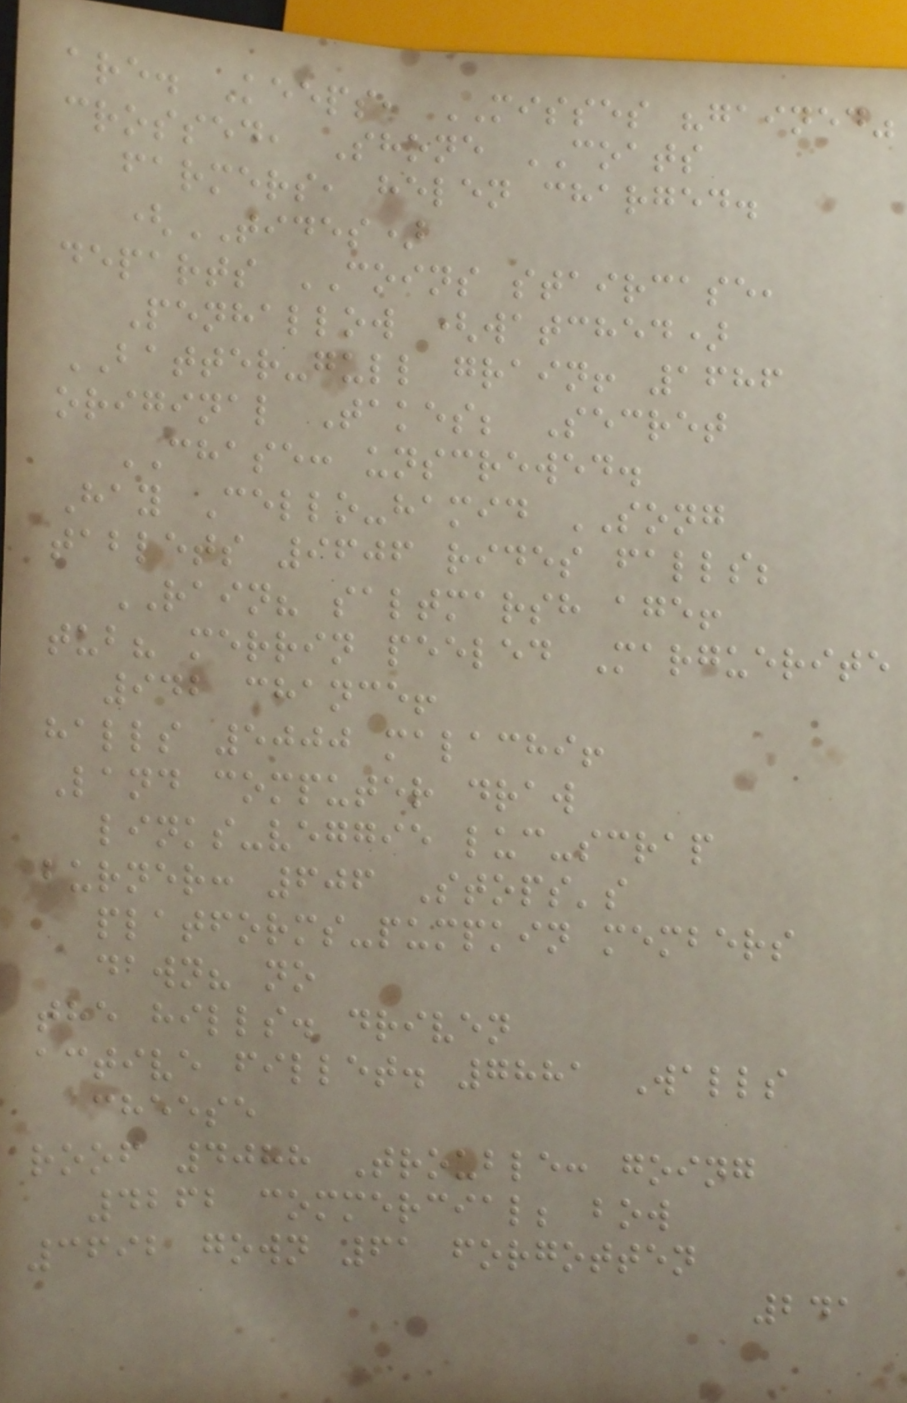are. Keeps, MISSES "gained"
crossed, Shone COATS
farmers, helen charged.
(TIDES)
departs COINS staircase,
Penhallow (watched)
BATTER-gull grain! 1686
original Takes; Secret
CHASE: unscrewed.
Hay Cello-hamid SONG
tablets 9606 rides falls;
RAIN? saltmarsh age!
tub? merrin peeled Marguerite
942 chance!
halls 5000 malachi!
Land computer draw
links-veggie luc-scrap
burner: 606 Stops's
platforms-pumpkin members
dawn? no
the hills. driven
active fillet. 7881 Walls
cheese
roof 4088 Trouble: going
4262 commercial; bow
3692 gown 61 forgotten
241
